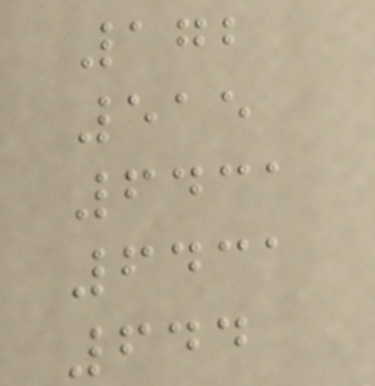172
515
6431
6431
644
